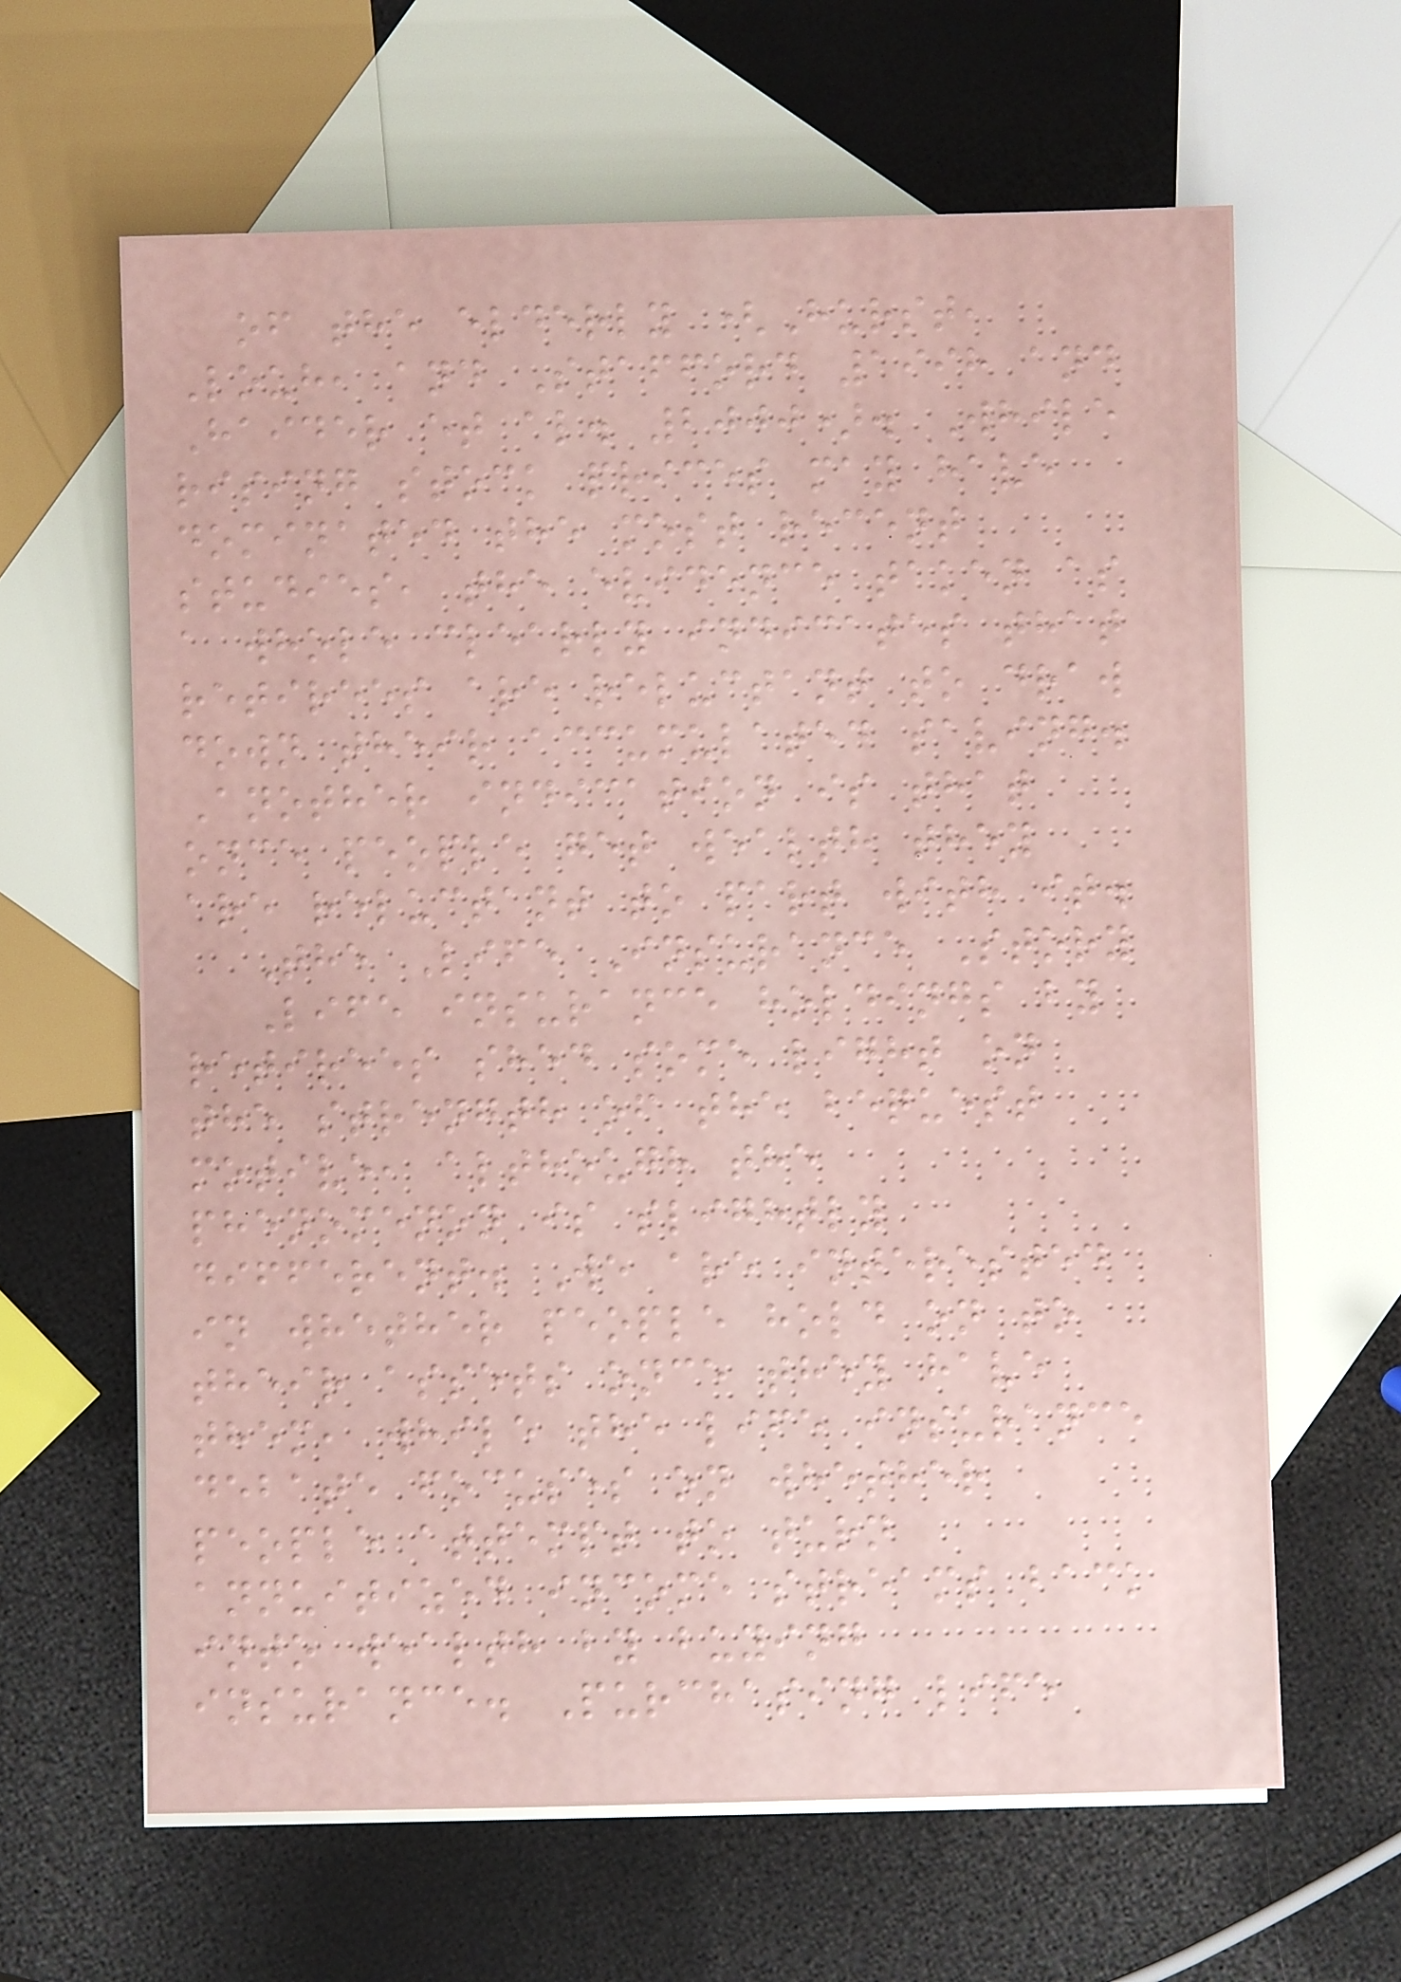of the elderly (Hurst,
Louh, and Stafford 1998 and
Haider et al. 2000). While
rising stock prices may have
dominated the most recent
studies, the evidence taken as
a whole clearly indicates that
retirees are reluctant to draw
down their accumulated saving.
Another indication is that
once people get wealth they
are reluctant to part with it.
The Life Insurance Story
Life insurance holdings by
retirees shed some light on
the strength of the bequest
motive, although the
phenomenon is slightly
different. We are interested
in whether people hold on to
their assets once they have
them, while the life insurance
debate focuses on whether
people attempt to turn
annuitized income streams back
into wealth by buying
insurance. Purchasing life
